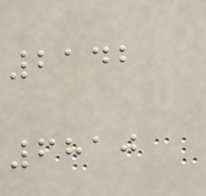2142
6810
